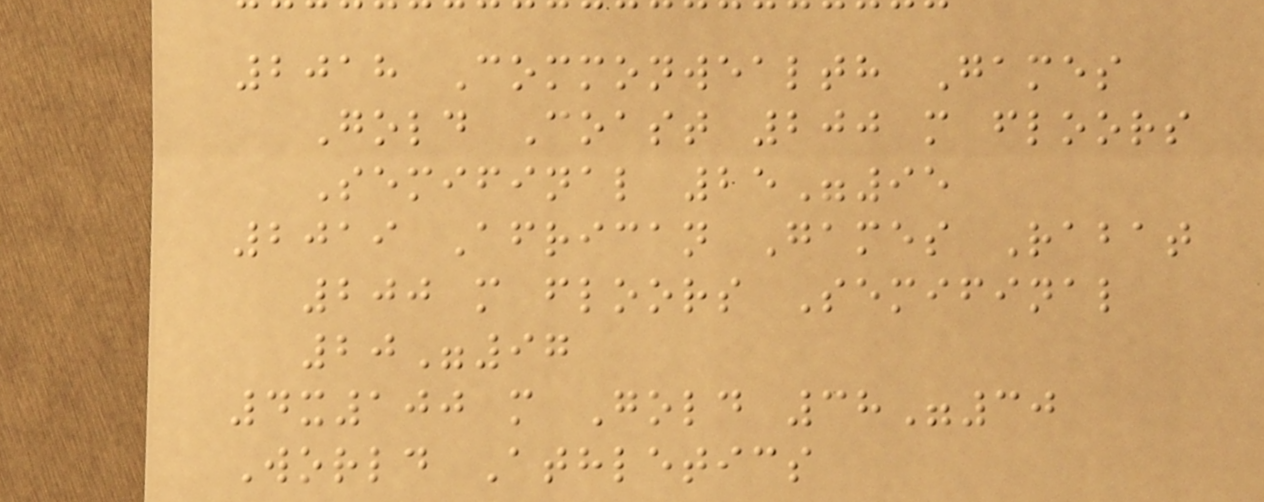2018 Commonwealth Games
Gold Coast 200 m floors
Semifinal 25"95
2019 African Games Rabat
200 m floors Semifinal
20"97
4x100 m Gold 38"30
World Athletics
